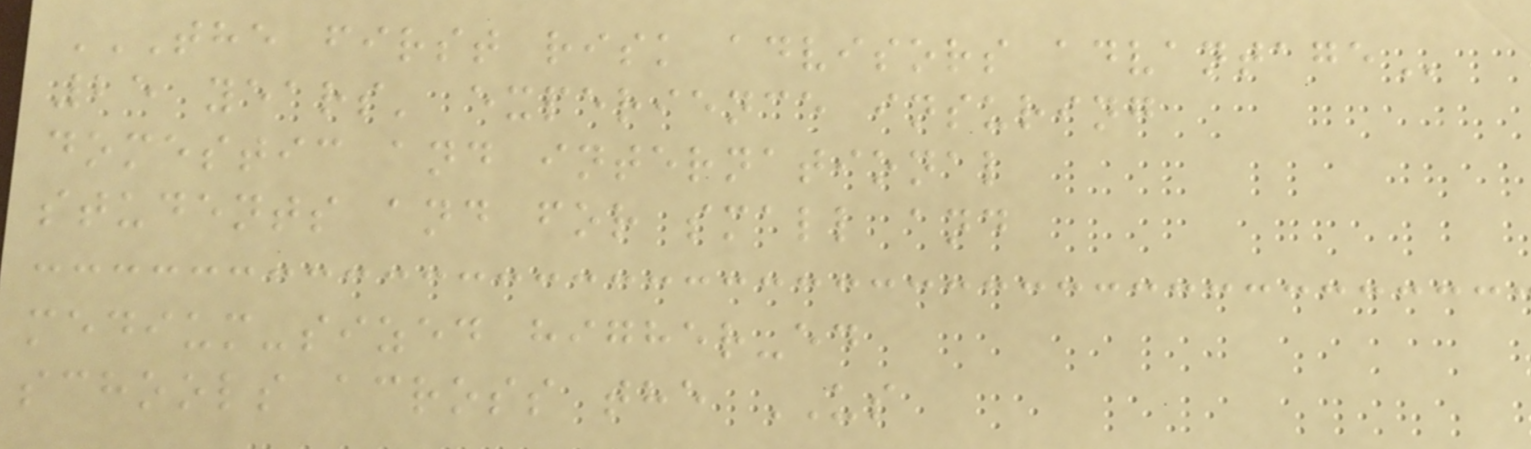THE FIRST RISK ADVISORS ADVANTAGE
25 years' experience insuring
domestic and international
students and for small and
medium-sized higher-ed
schools across the US
